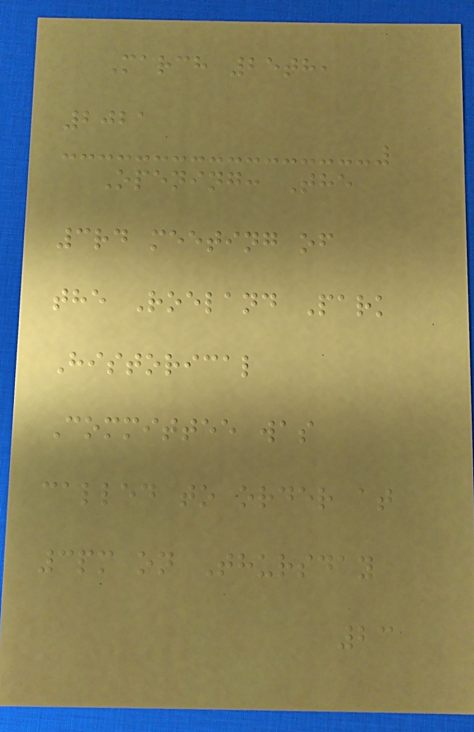March 25th,
2021
Opening: The
3rd meeting of
the Roeland Park
Historical
Committee was
called to order at
3pm on Thursday
23
